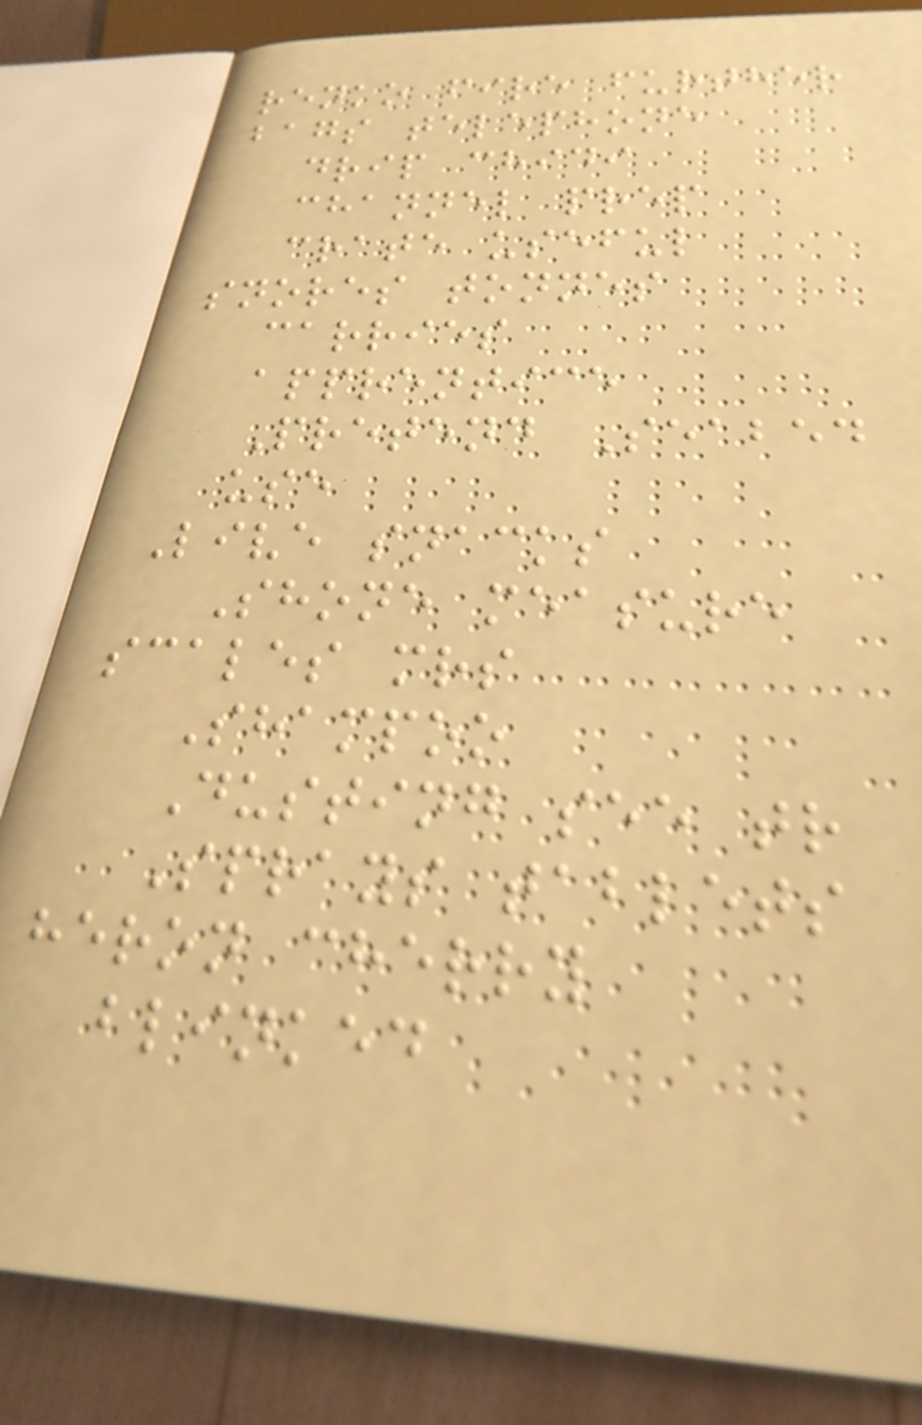renko fire further
bags telephone
drip chidi
channel prep
crate useful
snores tonnes
carries
apprentice
Pretend Seabed
use
Live snacks
Shone measure
scales mrs
Shampoo
Dusting see tr
Sprays tablets
heron cherry
blinked
